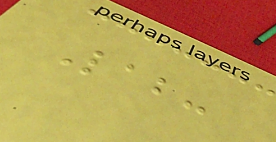Lab:
